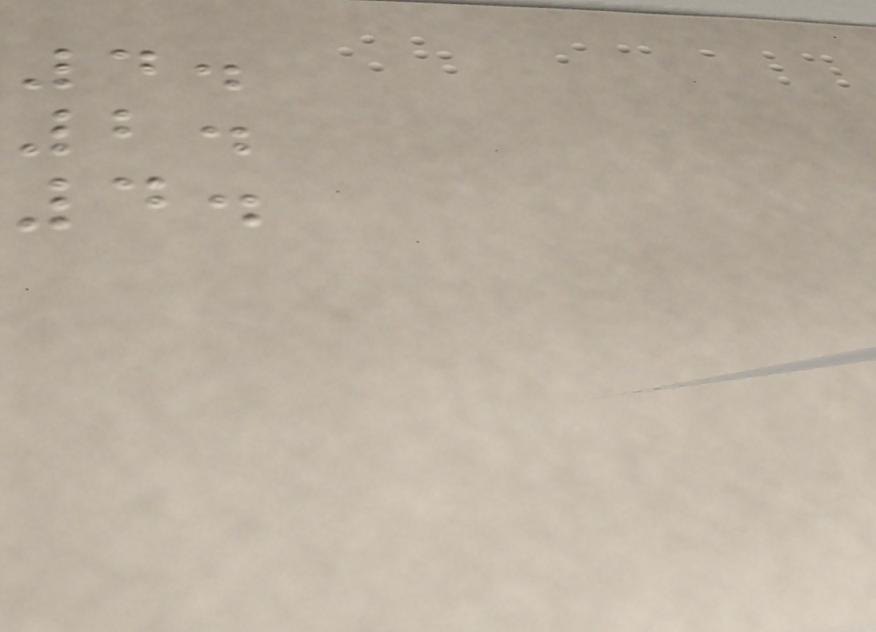4.
2.
4.
